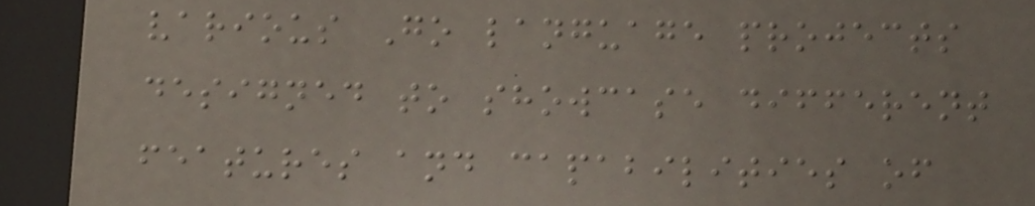various Go language projects
designed to showcase different
features and capabilities of
